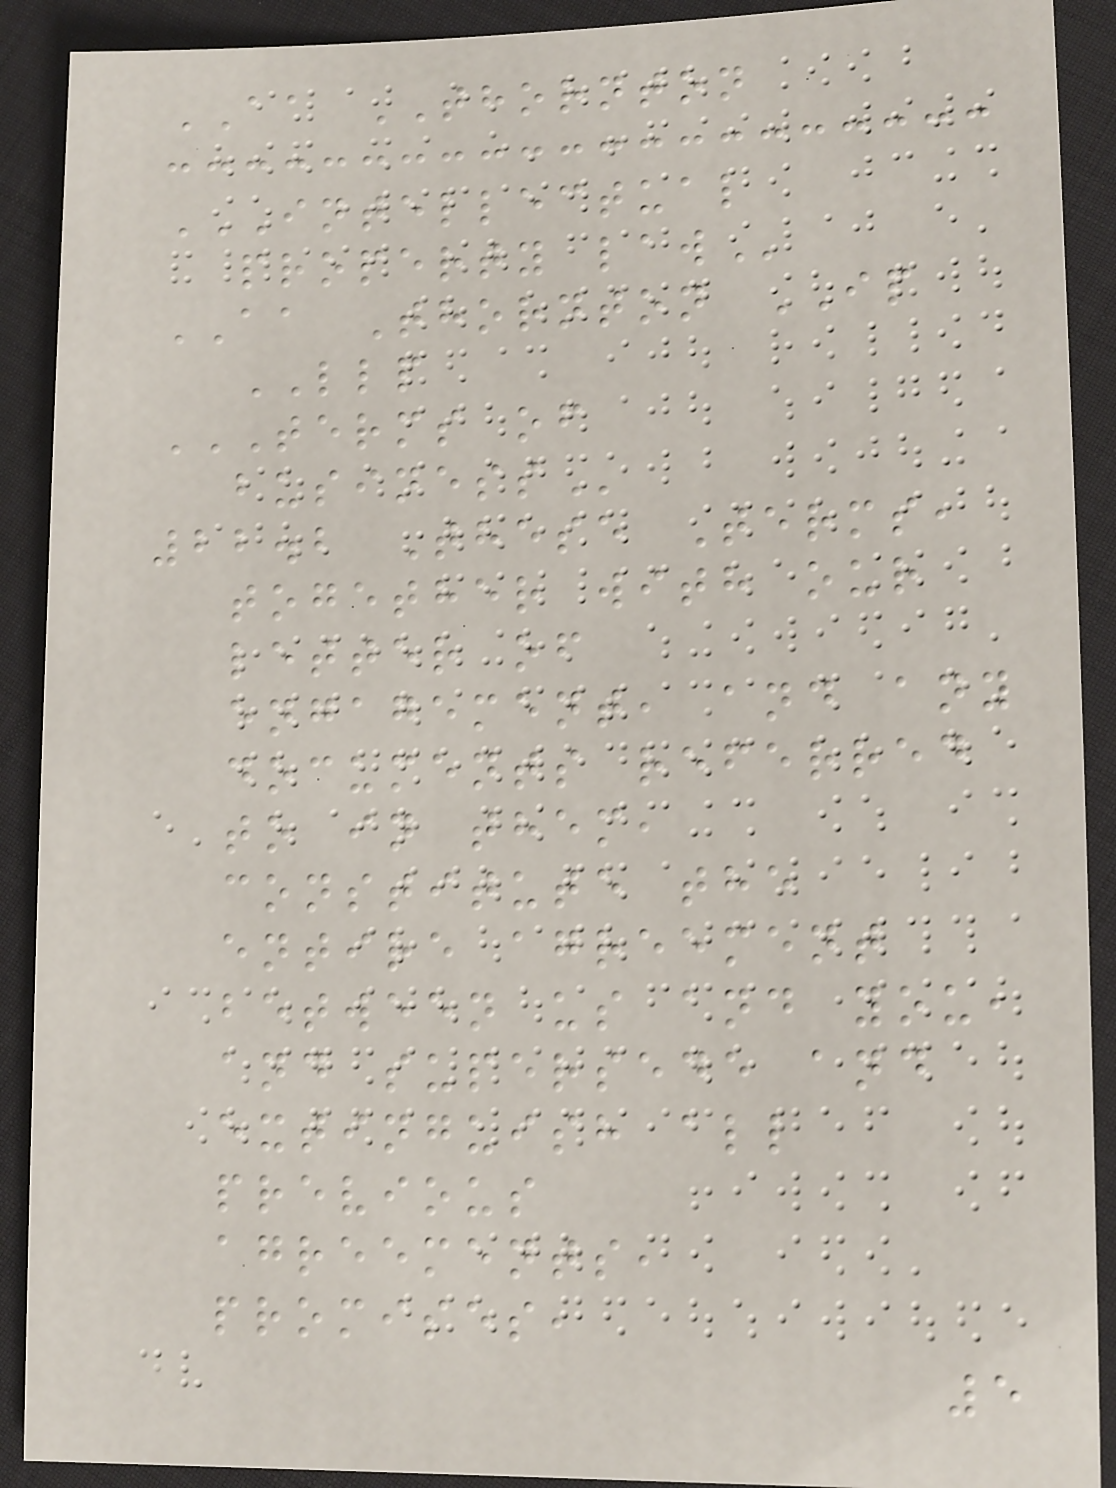AA THORNTON
INTELLECTUAL
PROPERTY LAW
AA Thornton IP
LLP
TERMS OF
BUSINESS
22.2 These Terms,
together with our
letter of
engagement, and any
documents referred
to in them,
constitute the
entire agreement
between us and you,
and supersede and
extinguish all
previous
agreements,
promises,
5
